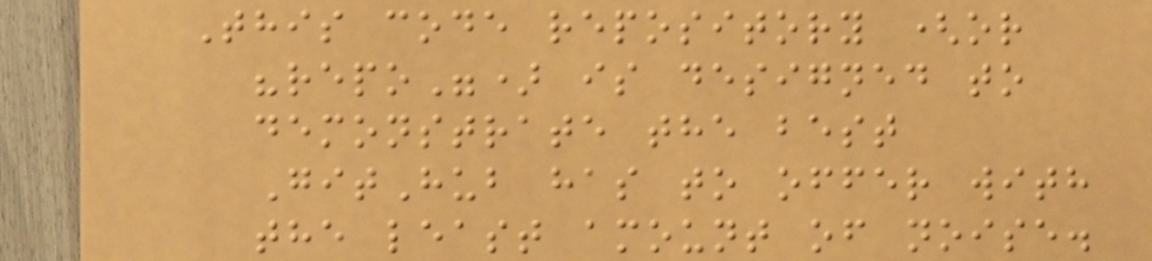This code repository (or
"repo") is designed to
demonstrate the best
GitHub has to offer with
the least amount of noise.
